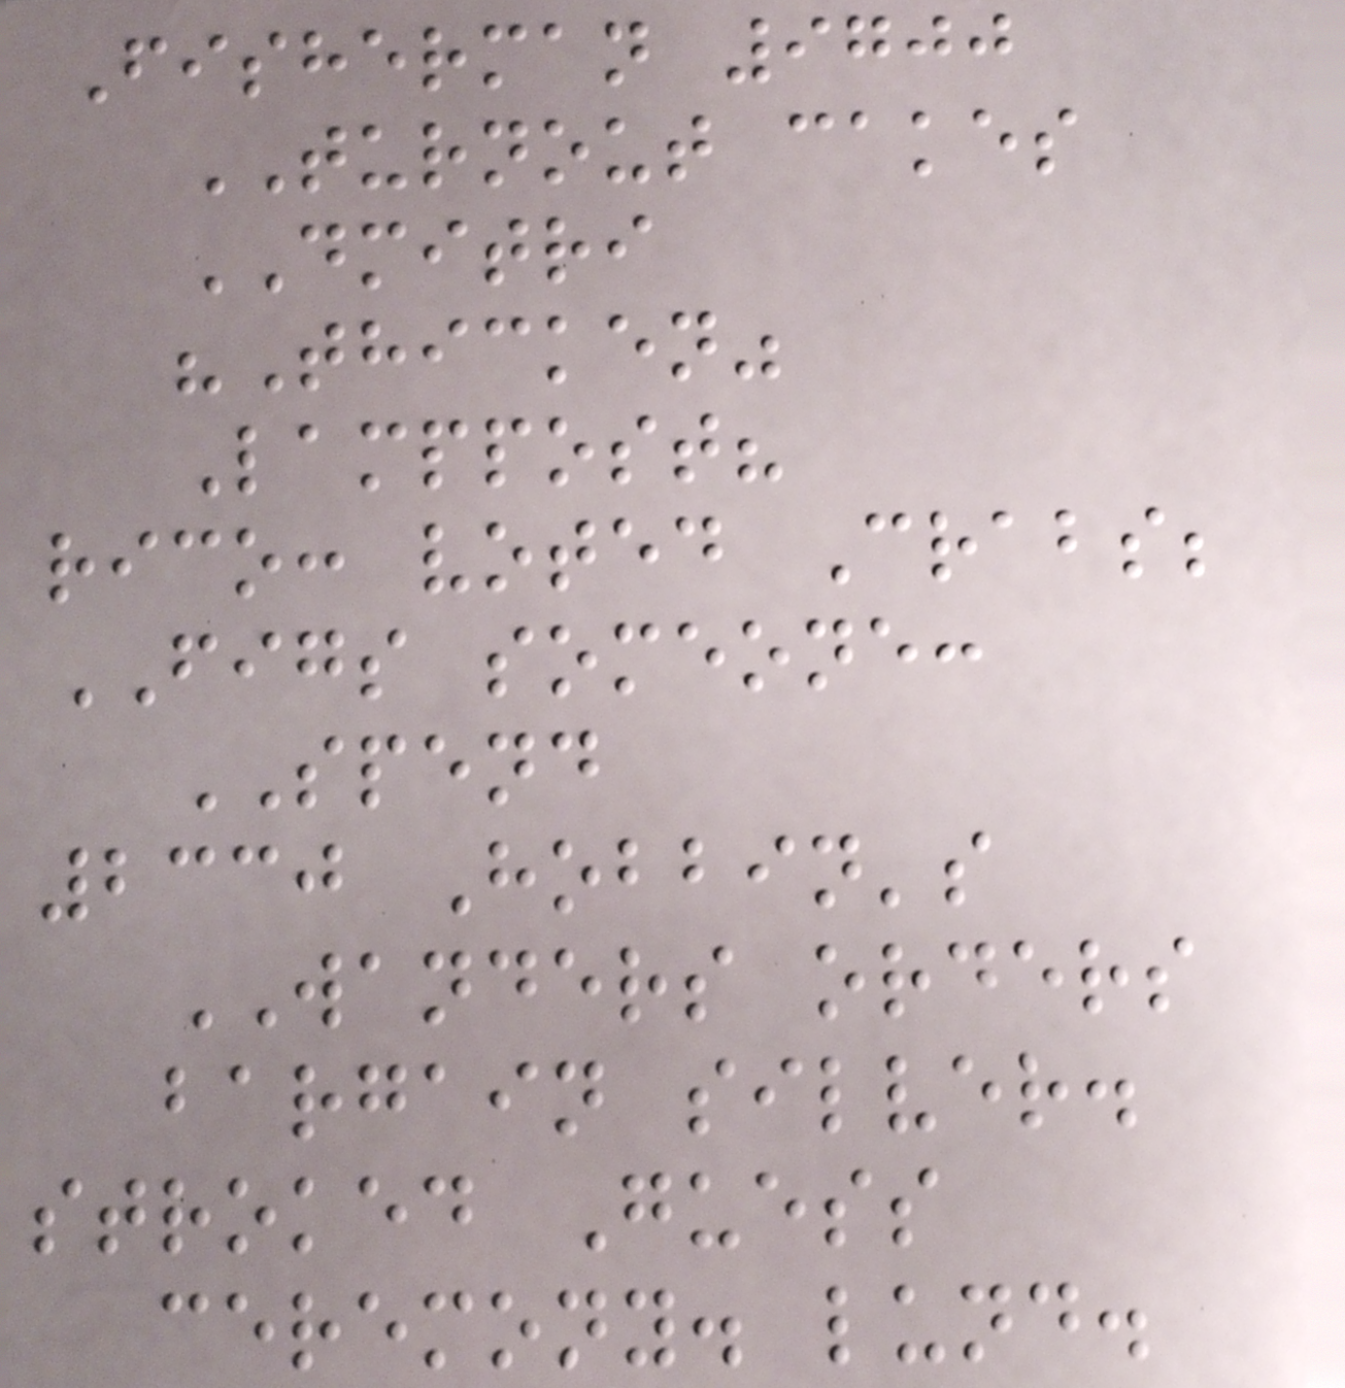Fisherman 9700
TURNOUT cakes
DMITRI
"Thicken"
Lamppost?
rico: voted Crabs;
FIGS someone:
SPEND
2330 Hobbin's
WANDERS orders
bargain silver.
stroked Guess
ceremony. lund.
